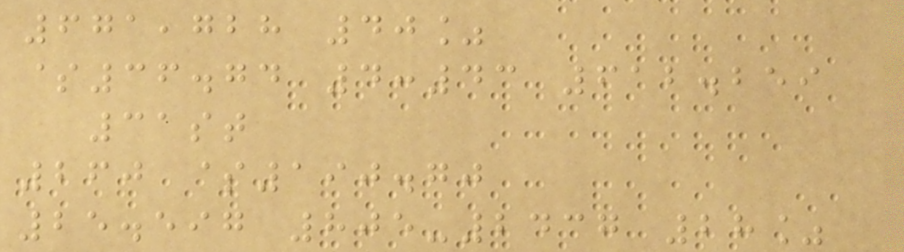671,728 40%
$36.74 4:43 612.259
31st
260 $190.70
25.597 805-2437 28%
